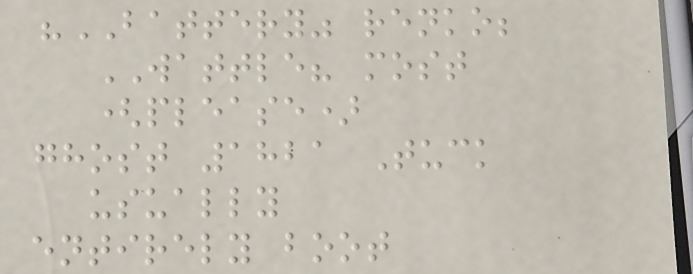"BATTERY" renko;
WATTLE? most
(please)
ghost 1821 Tuck
usually
entirely boot
